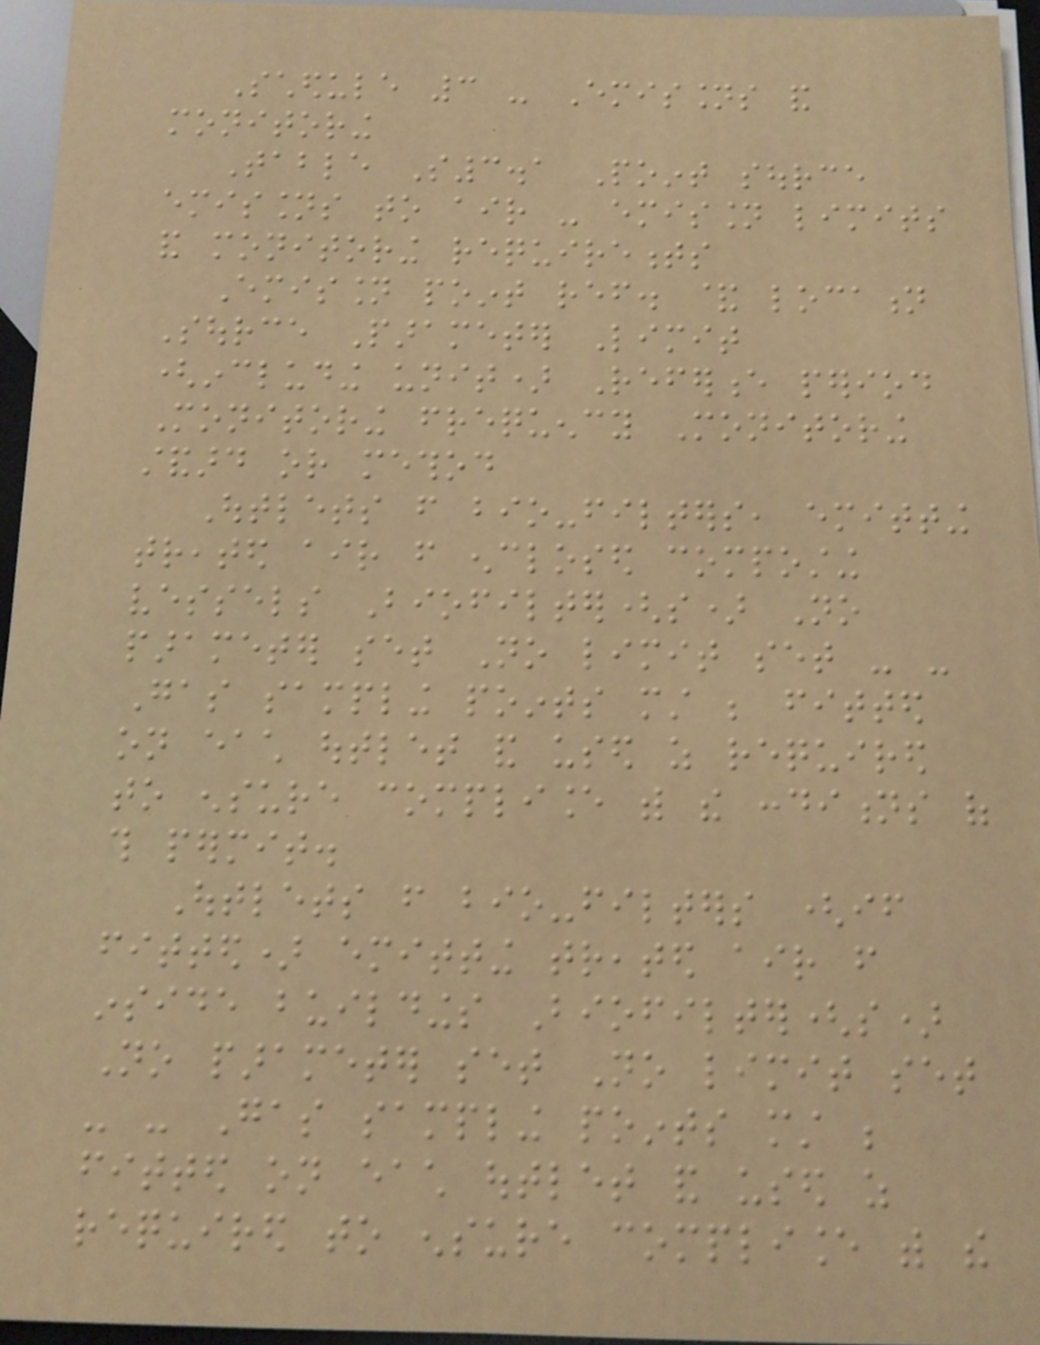Schedule 3 - Emissions and
monitoring
Table S3.1 Point source
emissions to air - emission limits
and monitoring requirements
Emission point ref. & location
Source Parameter Limit
(including unit) Reference period
Monitoring frequency Monitoring
standard or method
Outlets from bio-filters, emitting
treated air from enclosed composting
vessels Biofilter(s) No
parameter set No limit set - -
Gas sampling points must be fitted
on each outlet and used as required
to ensure compliance with the conditions of
this permit.
Outlets from bio-filters (if
fitted) emitting treated air from
inside buildings Biofilter(s)
No parameter set No limit set
- - Gas sampling points must be
fitted on each outlet and used as
required to ensure compliance with the
